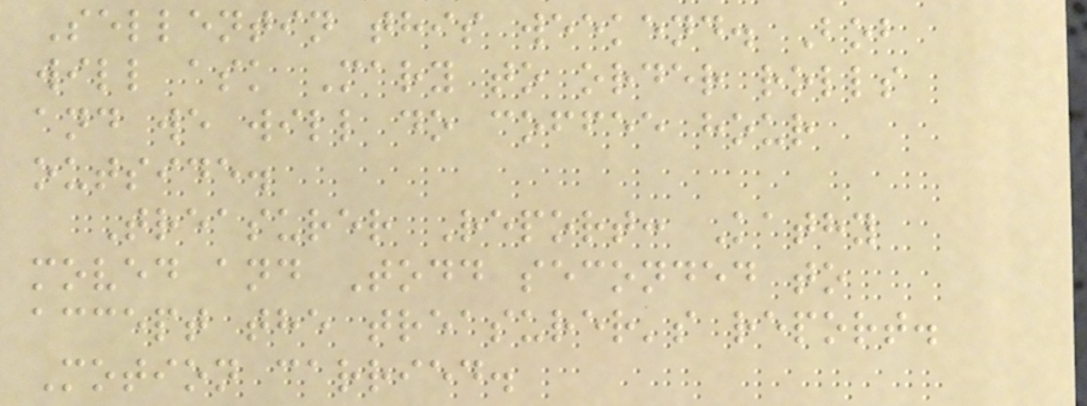Sellentin this weekend. Bob
will ask Mary to order rolls
and we will do coffee hour
outside.
Treasurer Report: Kathy
moved and Todd seconded to
accept the treasurer's report.
Motion carried.
